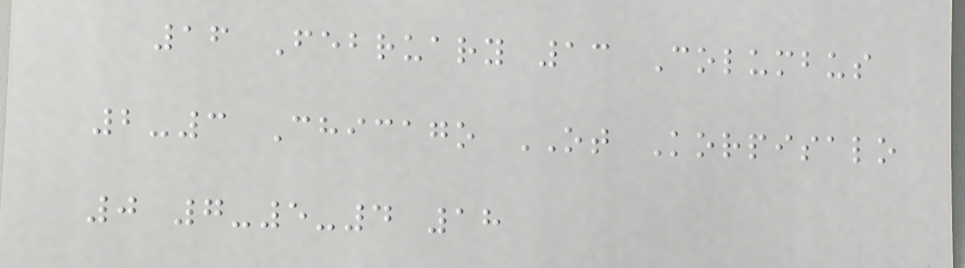16 February 13 Columbus
2-3 Chicago OT Korpisalo
0 7-5-4 18
